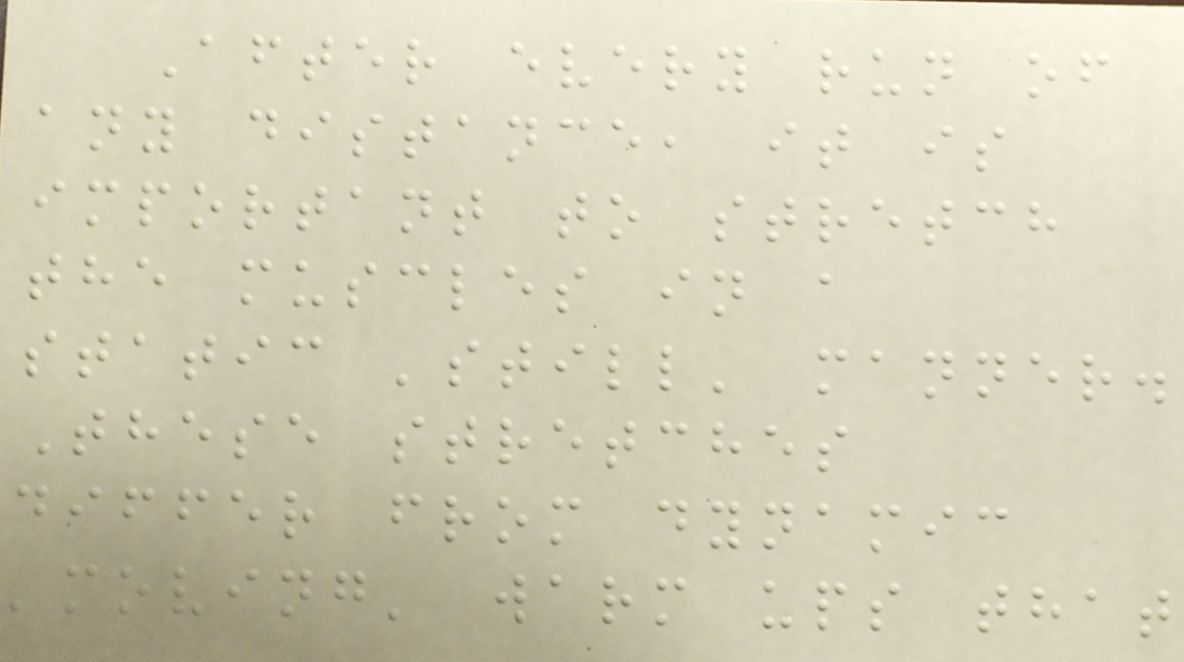After every run of
any distance, it is
important to stretch
the muscles in a
static 'still' manner.
These stretches
differ from dynamic
'moving' warm ups that
